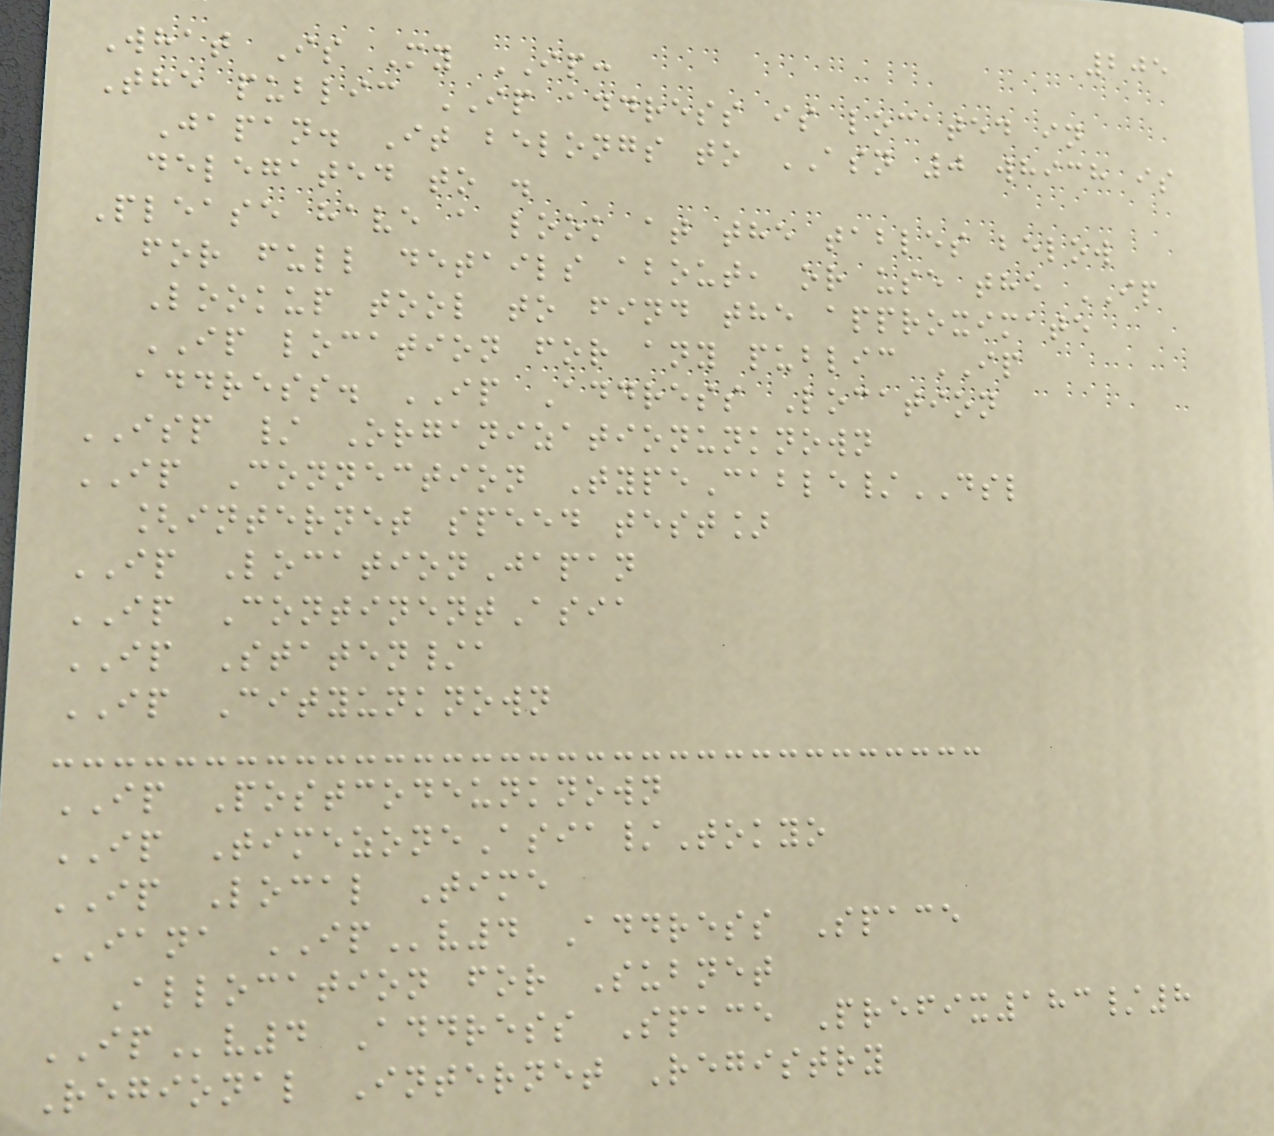205
What Is My IP:
The public IP address is located in
Japan. It belongs to ASN 0 which is
delegated to .
Please have a look at the tables below
for full details about, or use the IP
Lookup tool to find the approximate
IP location for any public IP
address. IP Address Location
ISP / Organizationunknown
IP Connection TypeCable/DSL
[internet speed test]
IP LocationJapan
IP ContinentAsia
IP Staten/a
IP Cityunknown
IP Postcodeunknown
IP TimezoneAsia/Tokyo
IP Local Time
IANA IPv4 Address Space
Allocation for Subnet
IPv4 Address Space Prefix183/8
Regional Internet Registry
